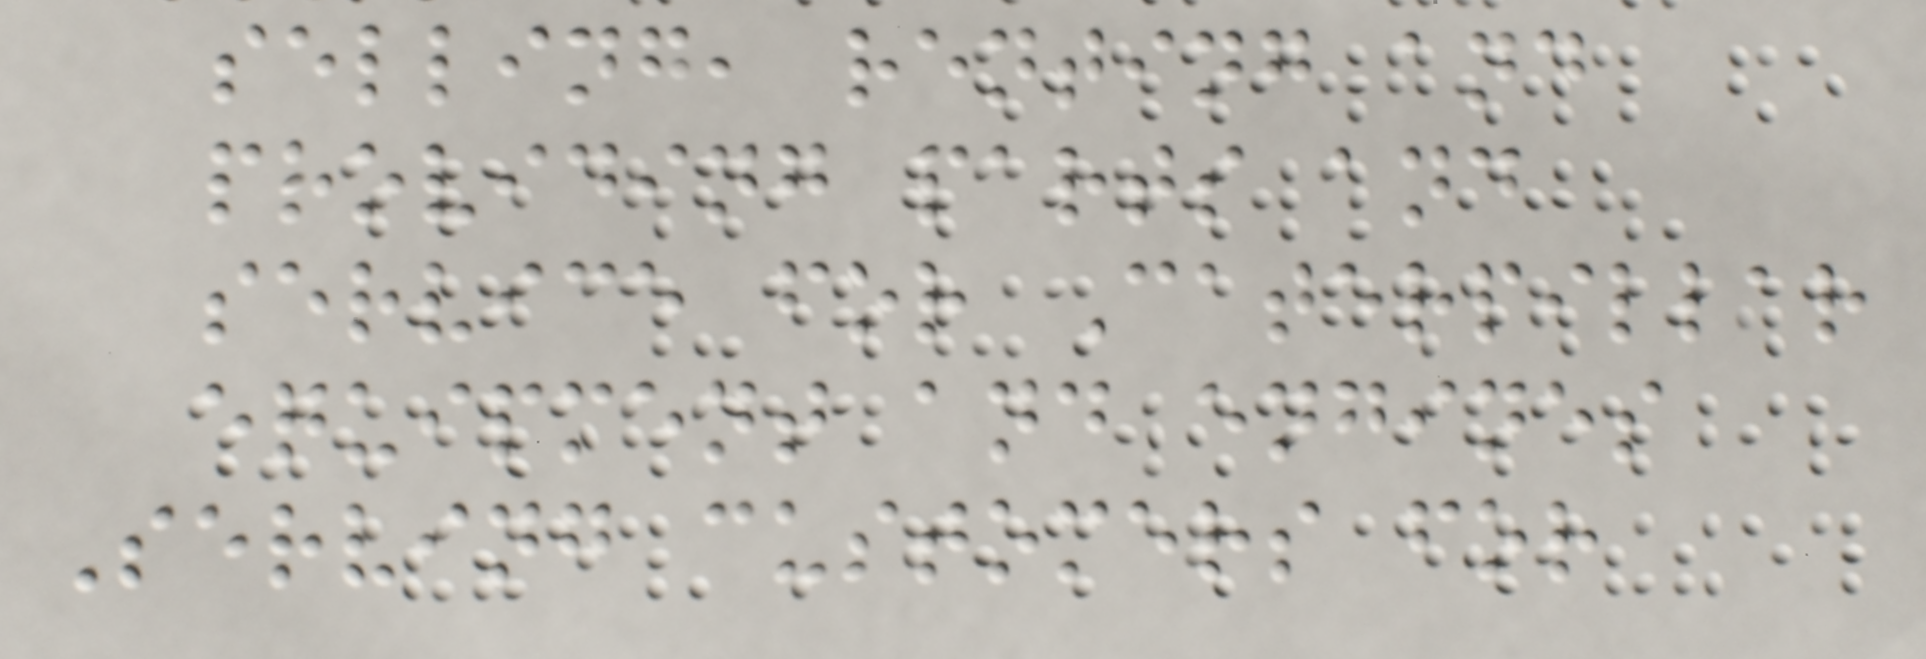selling, renting and
providing parts and
service for Caterpillar
equipment and engines
Serving customers for
